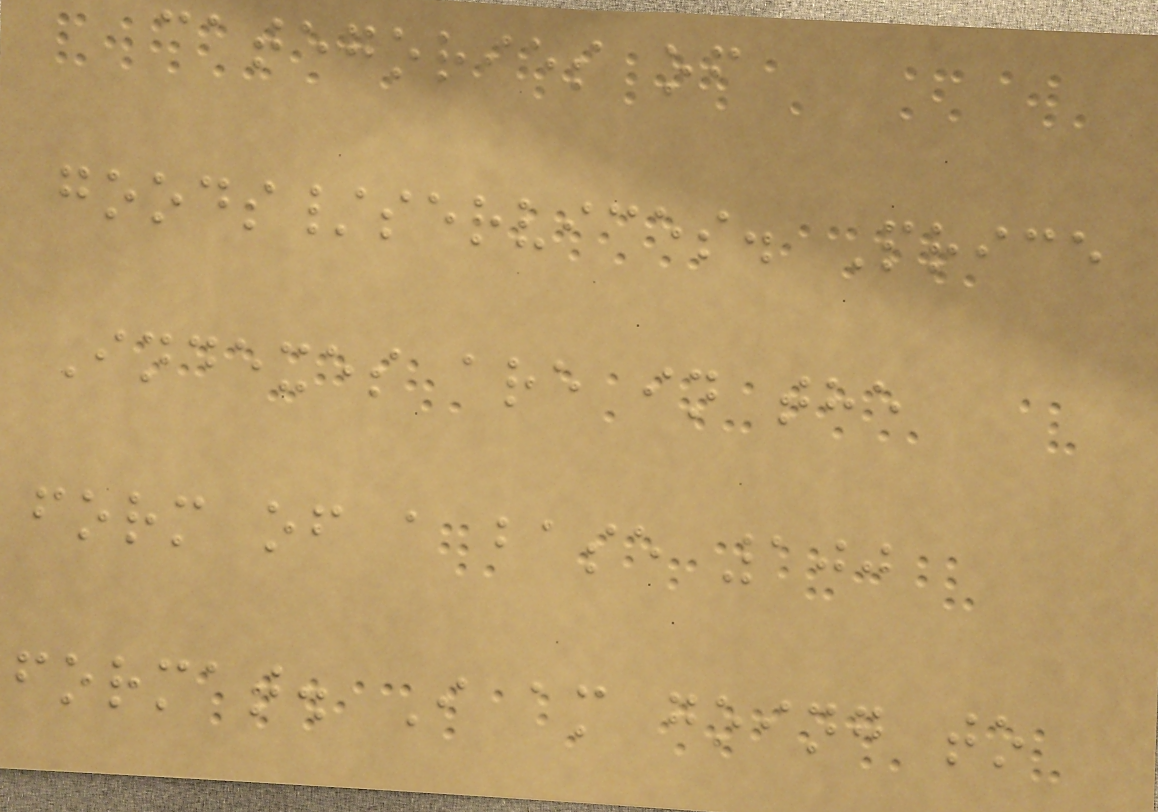categories of
goods/services. Price
Indexes are in the
form of a base 100
format. I am going to
